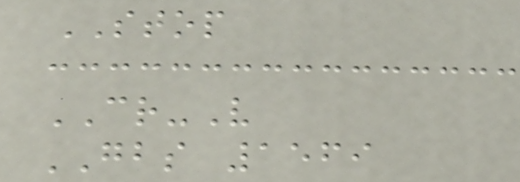STOP
CR-V
GBS 1569
